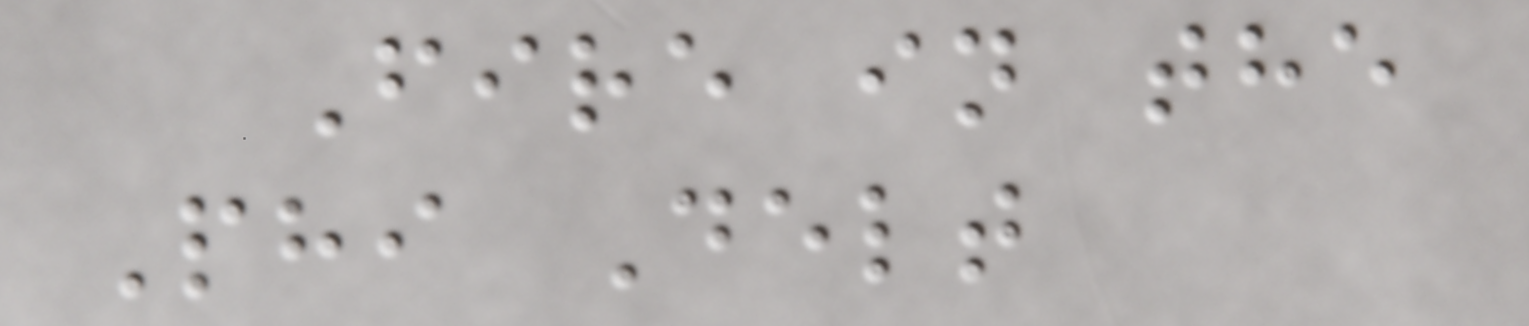Fire in the
Phi Delt
